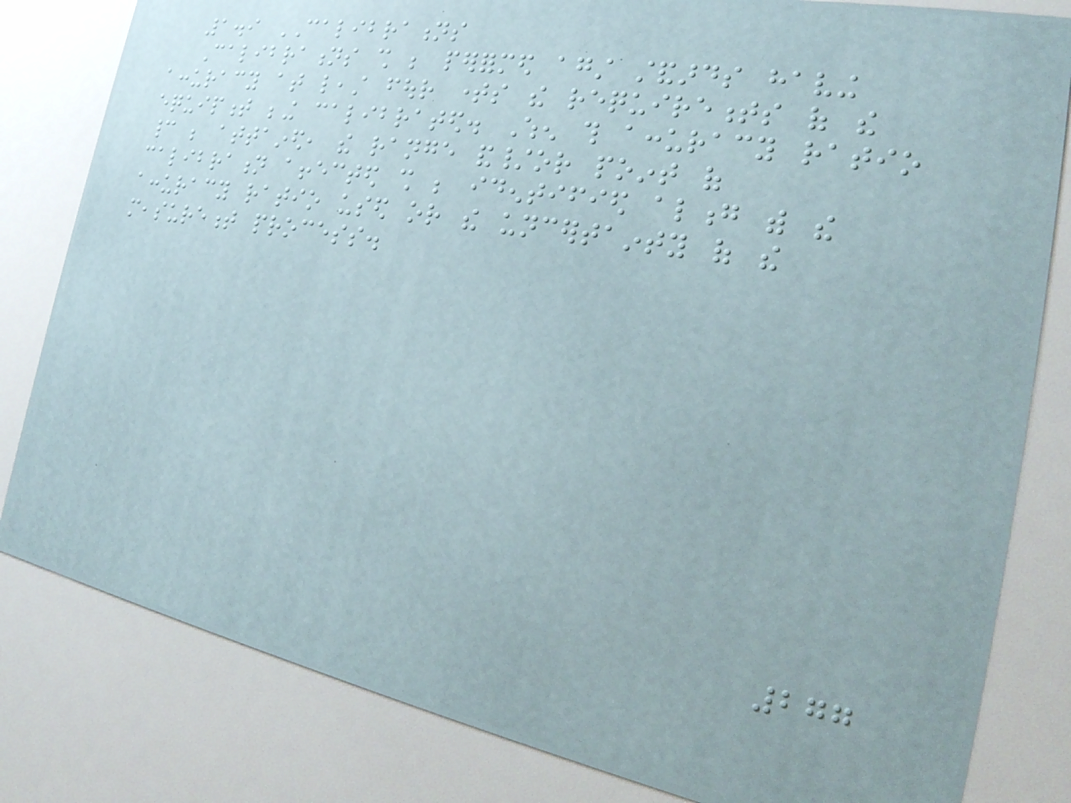1.9 CALIBRATIONS
Calibrations shall be performed against standards having
accuracy at least four times the requirements of the
equipment being calibrated. When this accuracy ratio
cannot be attained, the range and/or point of
calibration affected shall be identified along with the
accuracy ratio used or the uncertainty of the
measurement process.
277
